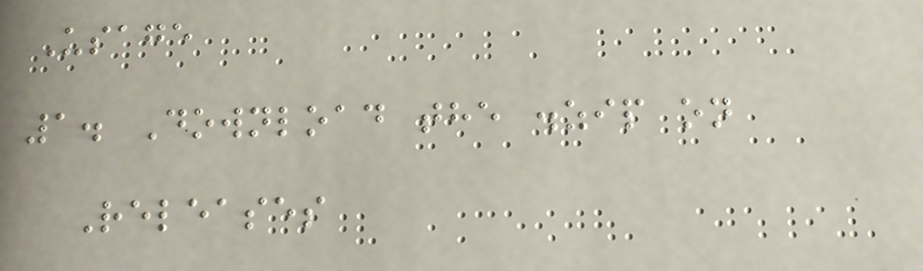Usage
1. Download the .zip on
Releases
